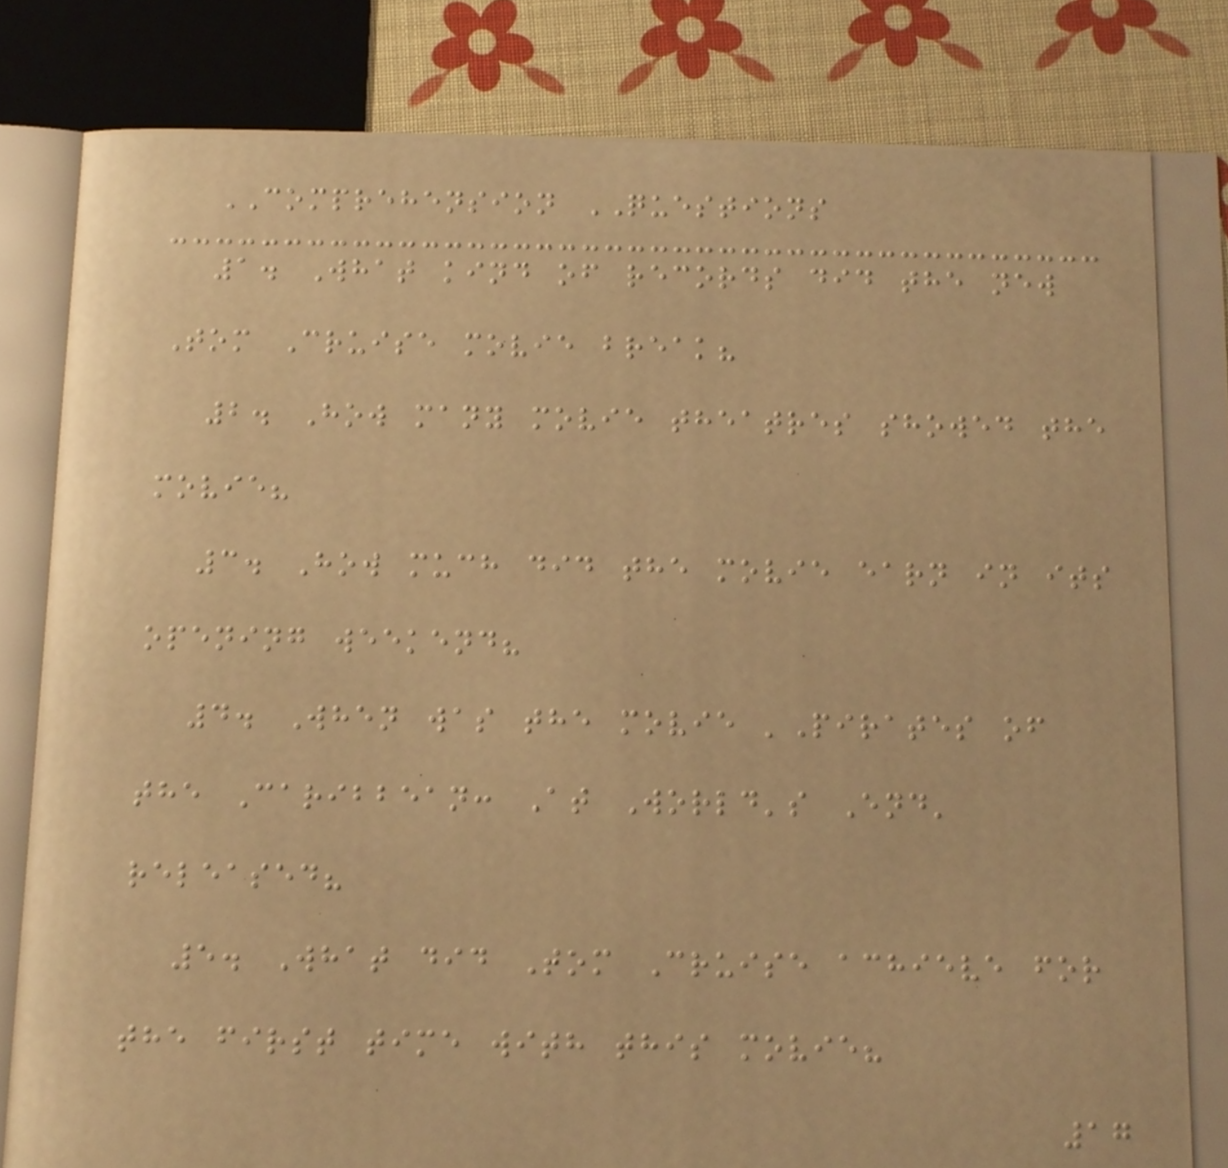COMPREHENSION QUESTIONS
1. What kind of records did the new
Tom Cruise movie break?
2. How many movie theatres showed the
movie?
3. How much did the movie earn in its
opening weekend?
4. When was the movie 'Pirates of
the Caribbean: At World's End'
released?
5. What did Tom Cruise achieve for
the first time with this movie?
17
